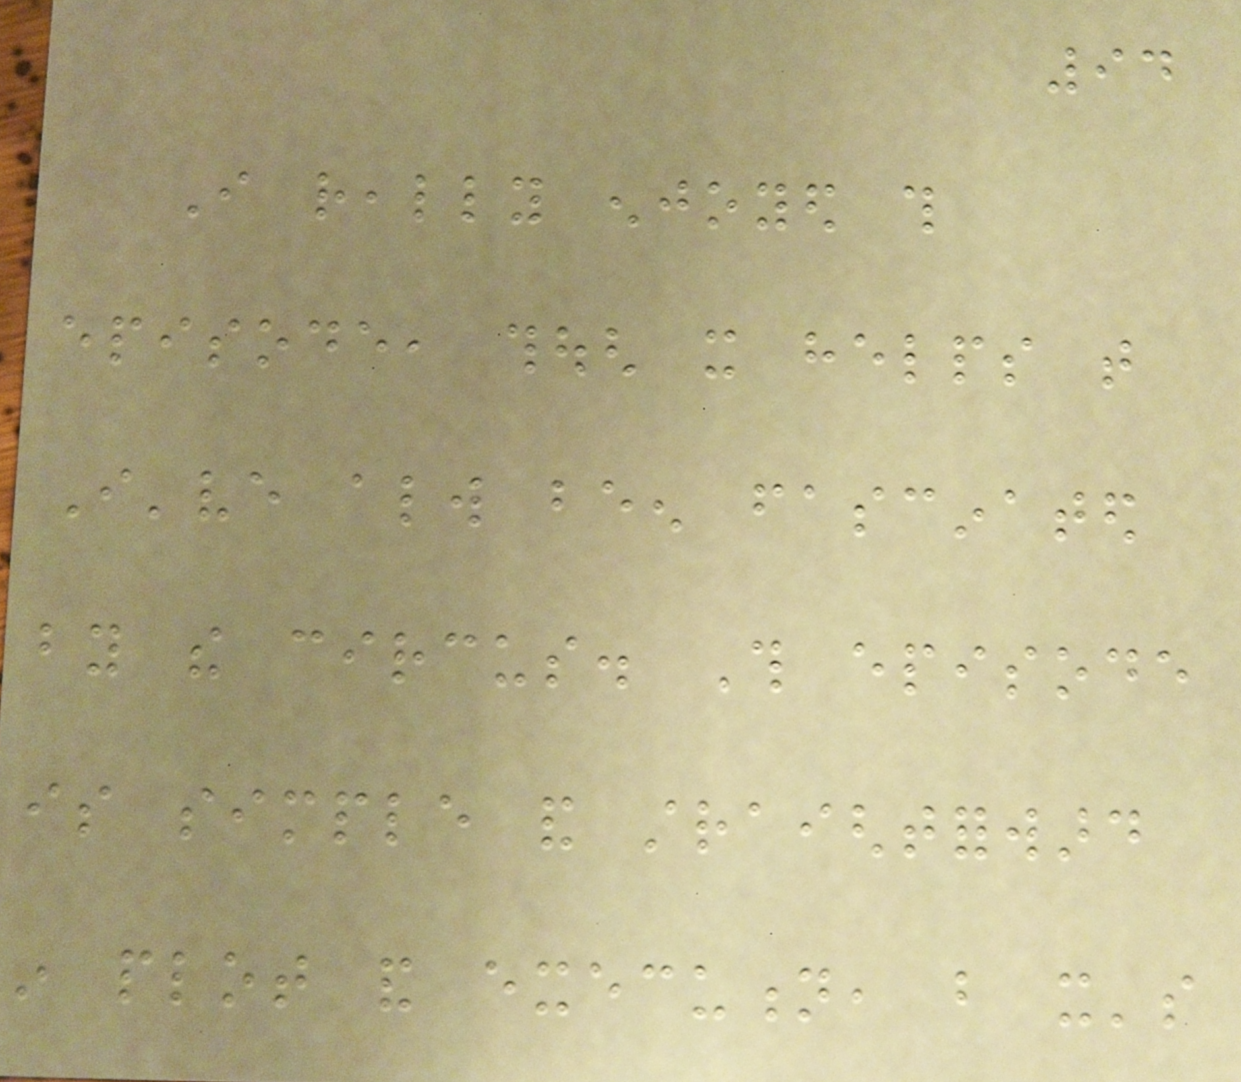94
I really enjoyed this
episode, though it helps that
I've always been fascinated
by the circus. This episode
is simple and straightforward
in plot and execution, but it's
